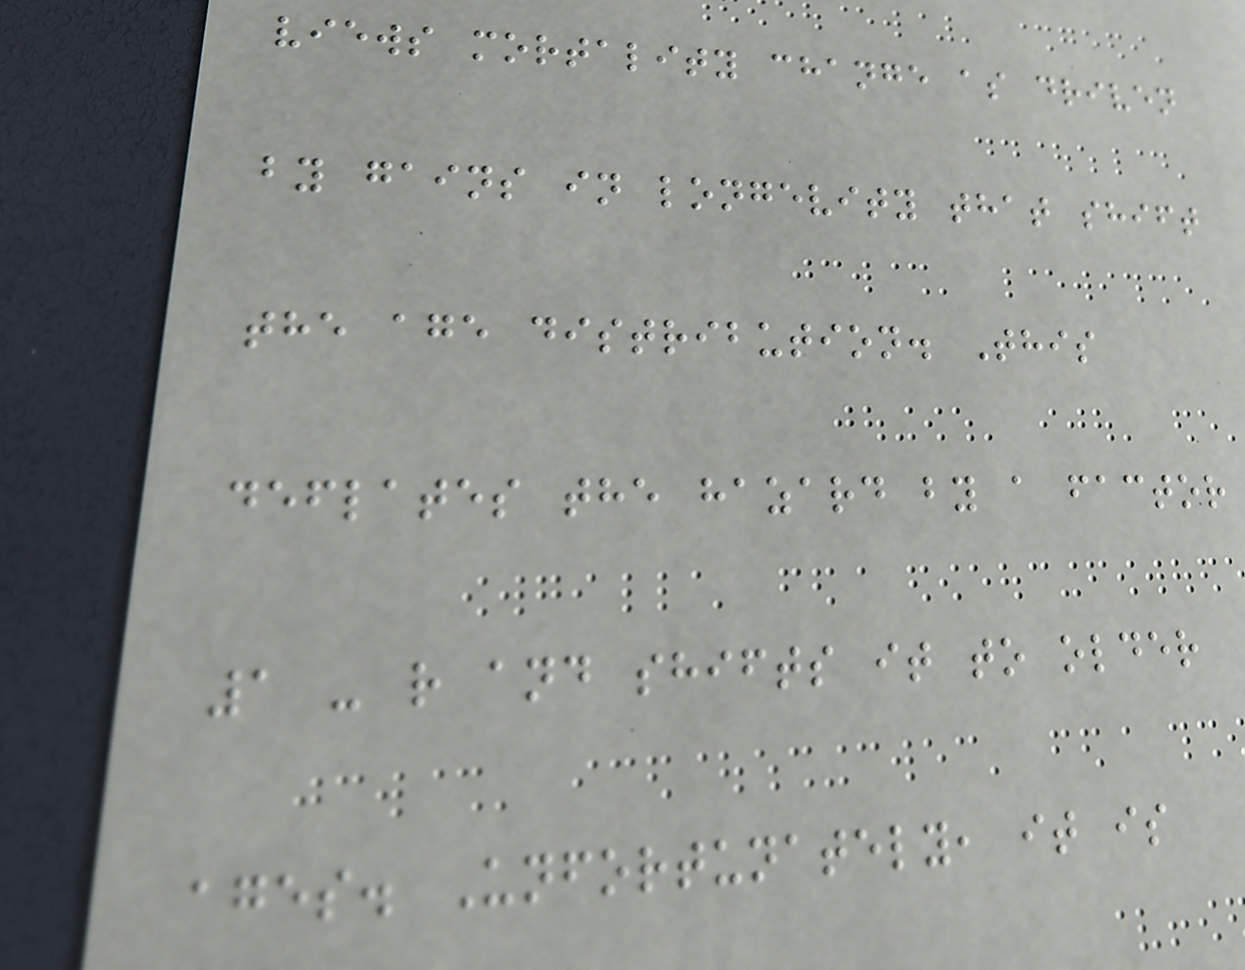views mortality change as driven
by gains in longevity that shift
the age distribution. This
deflates the hazard by a factor
1 - r and shifts it to older
ages. Unfortunately, it is
